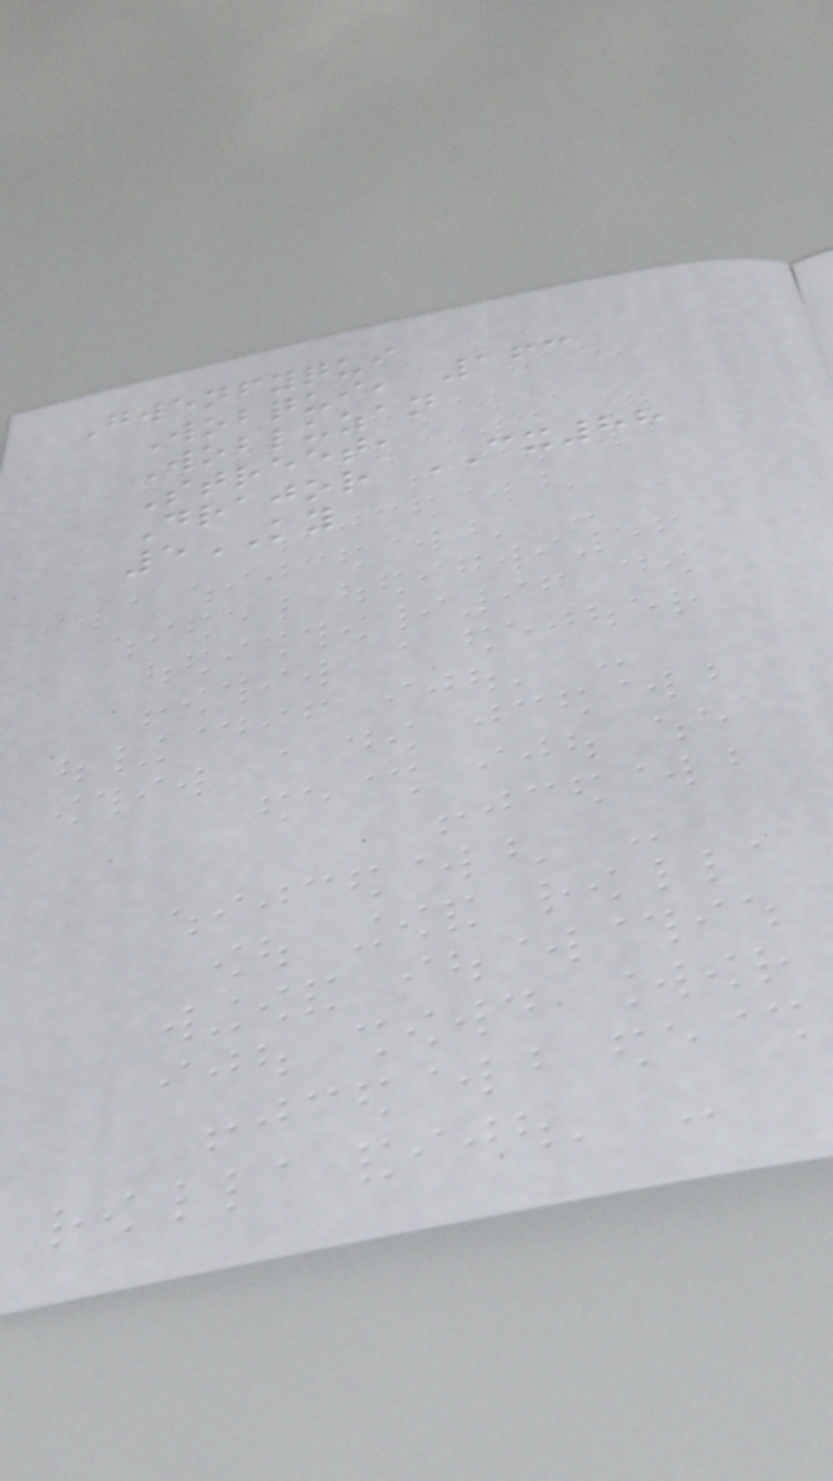Gwenfyqui
Wobqui, 163
Wobluzan
Street,
Drajor CX88
5KY
